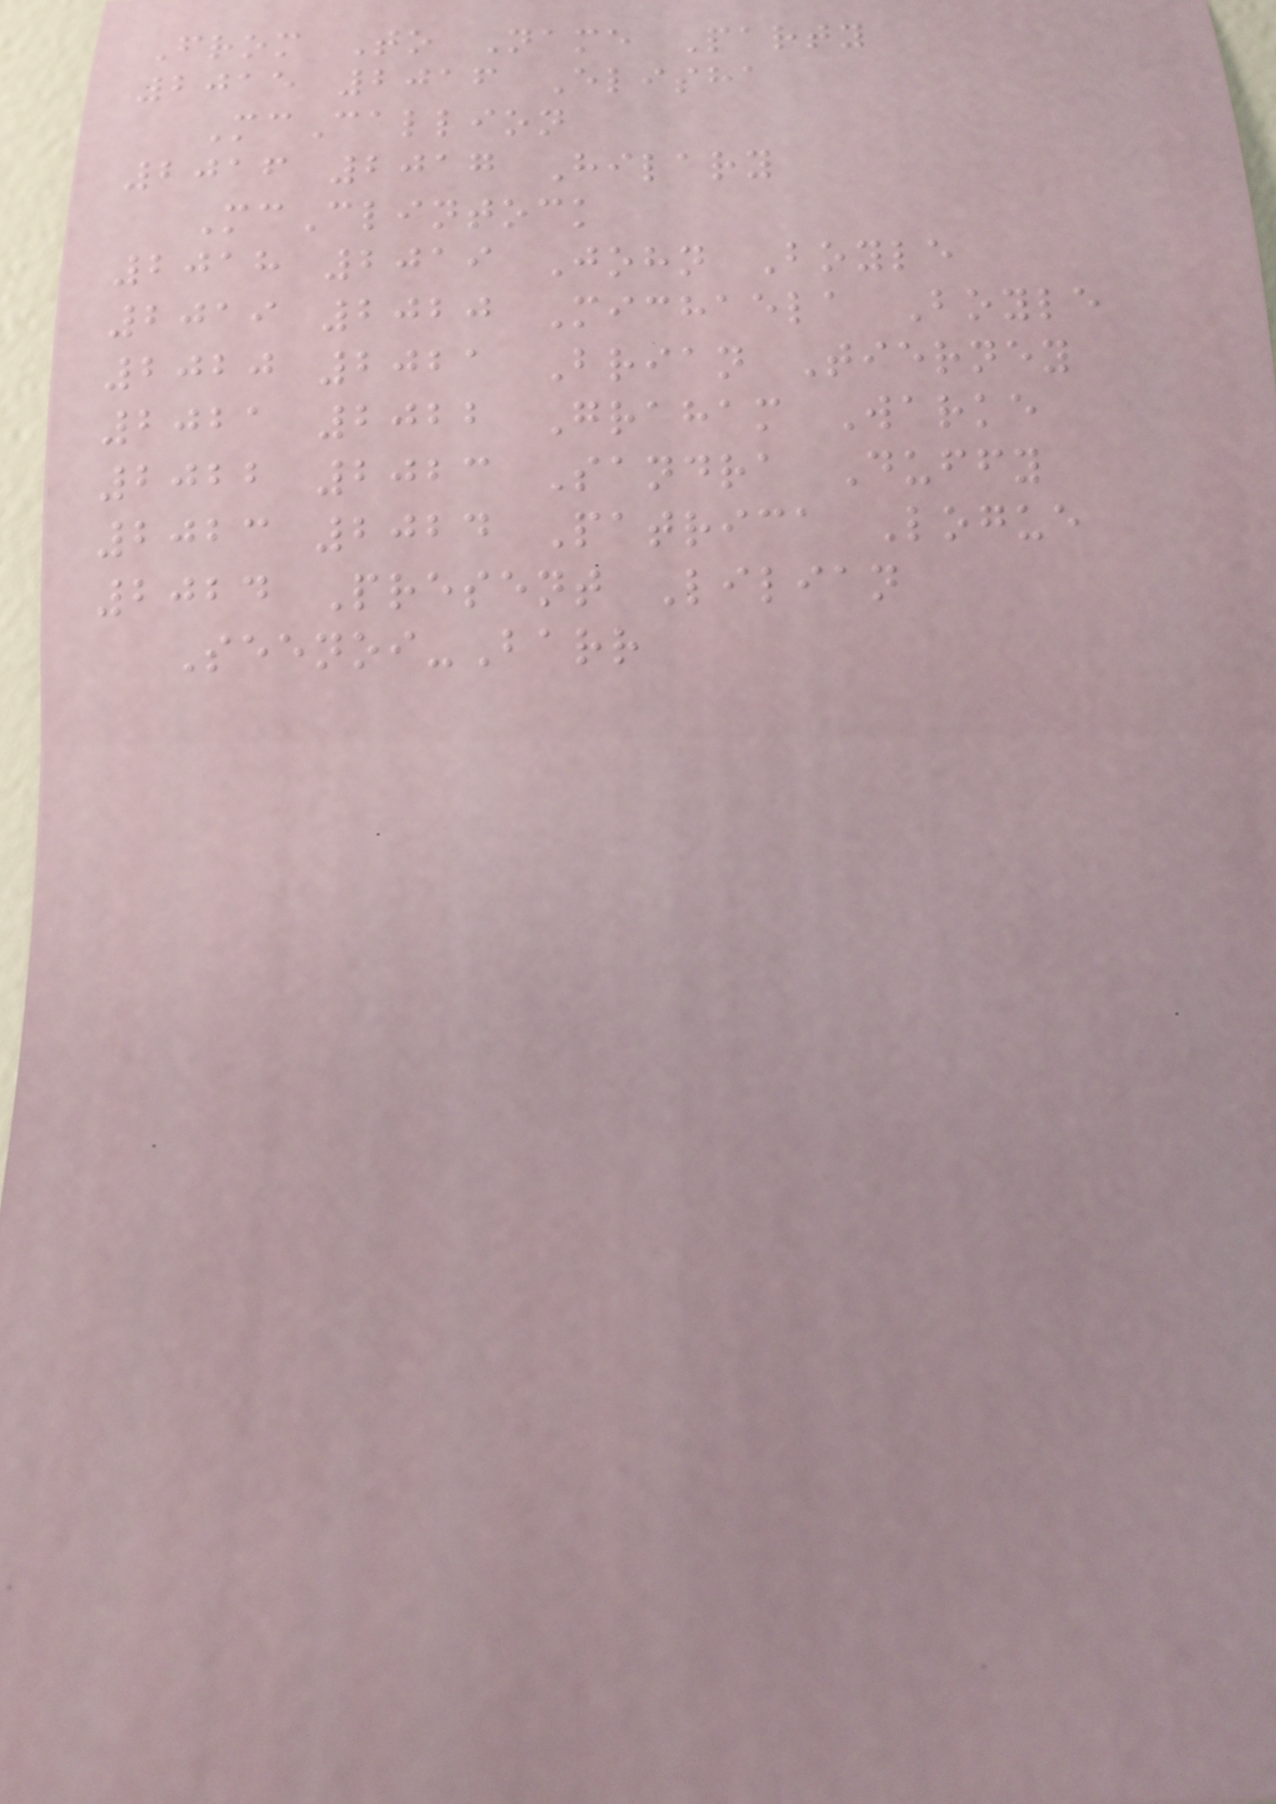From To Name Party
2015 2016 Elisha
McCallion
2016 2017 Hilary
McClintock
2018 2019 John Boyle
2019 2020 Michaela Boyle
2020 2021 Brian Tierney
2021 2022 Graham Warke
2022 2023 Sandra Duffy
2023 2024 Patrica Logue
2024 Present Lilian
Seenoi-Barr
